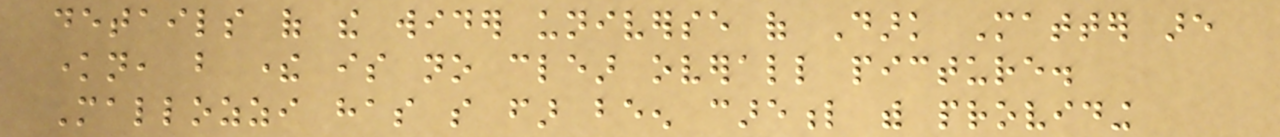details of the wider universe of Dark Matter are
known, but there is no clear overall picture.
Mallozzi has so far been careful with providing
